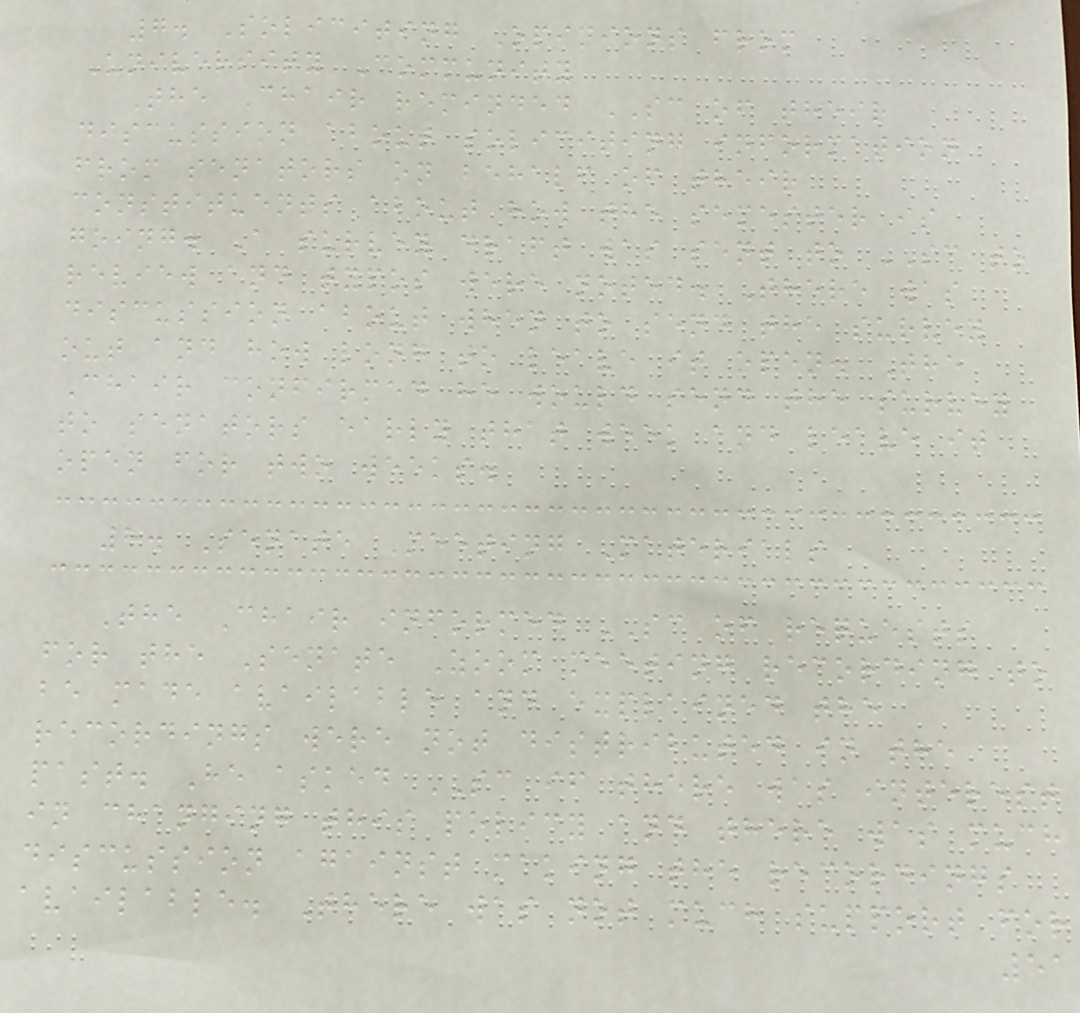7. Soliciting Opinions from
University Community
The Chair reminded SC of their
discussion about soliciting information
from senators on behalf of their
constituents about how the semester is
going. A survey draft was sent to SC to
review and typos were noted. There was
discussion about when to send the survey
out and how long to leave it open. The
Chair confirmed he would send the survey
to senators early that week and leave it
open for two weeks.
8. Senate Meeting Materials
The Chair informed SC of requests
for the Senate Zoom meeting recording to
be made available and explained the
recordings were not distributed in the
past. He asked SC if there was interest
in changing this policy and there was much
discussion against making the recordings
available. There was not much support for
51
